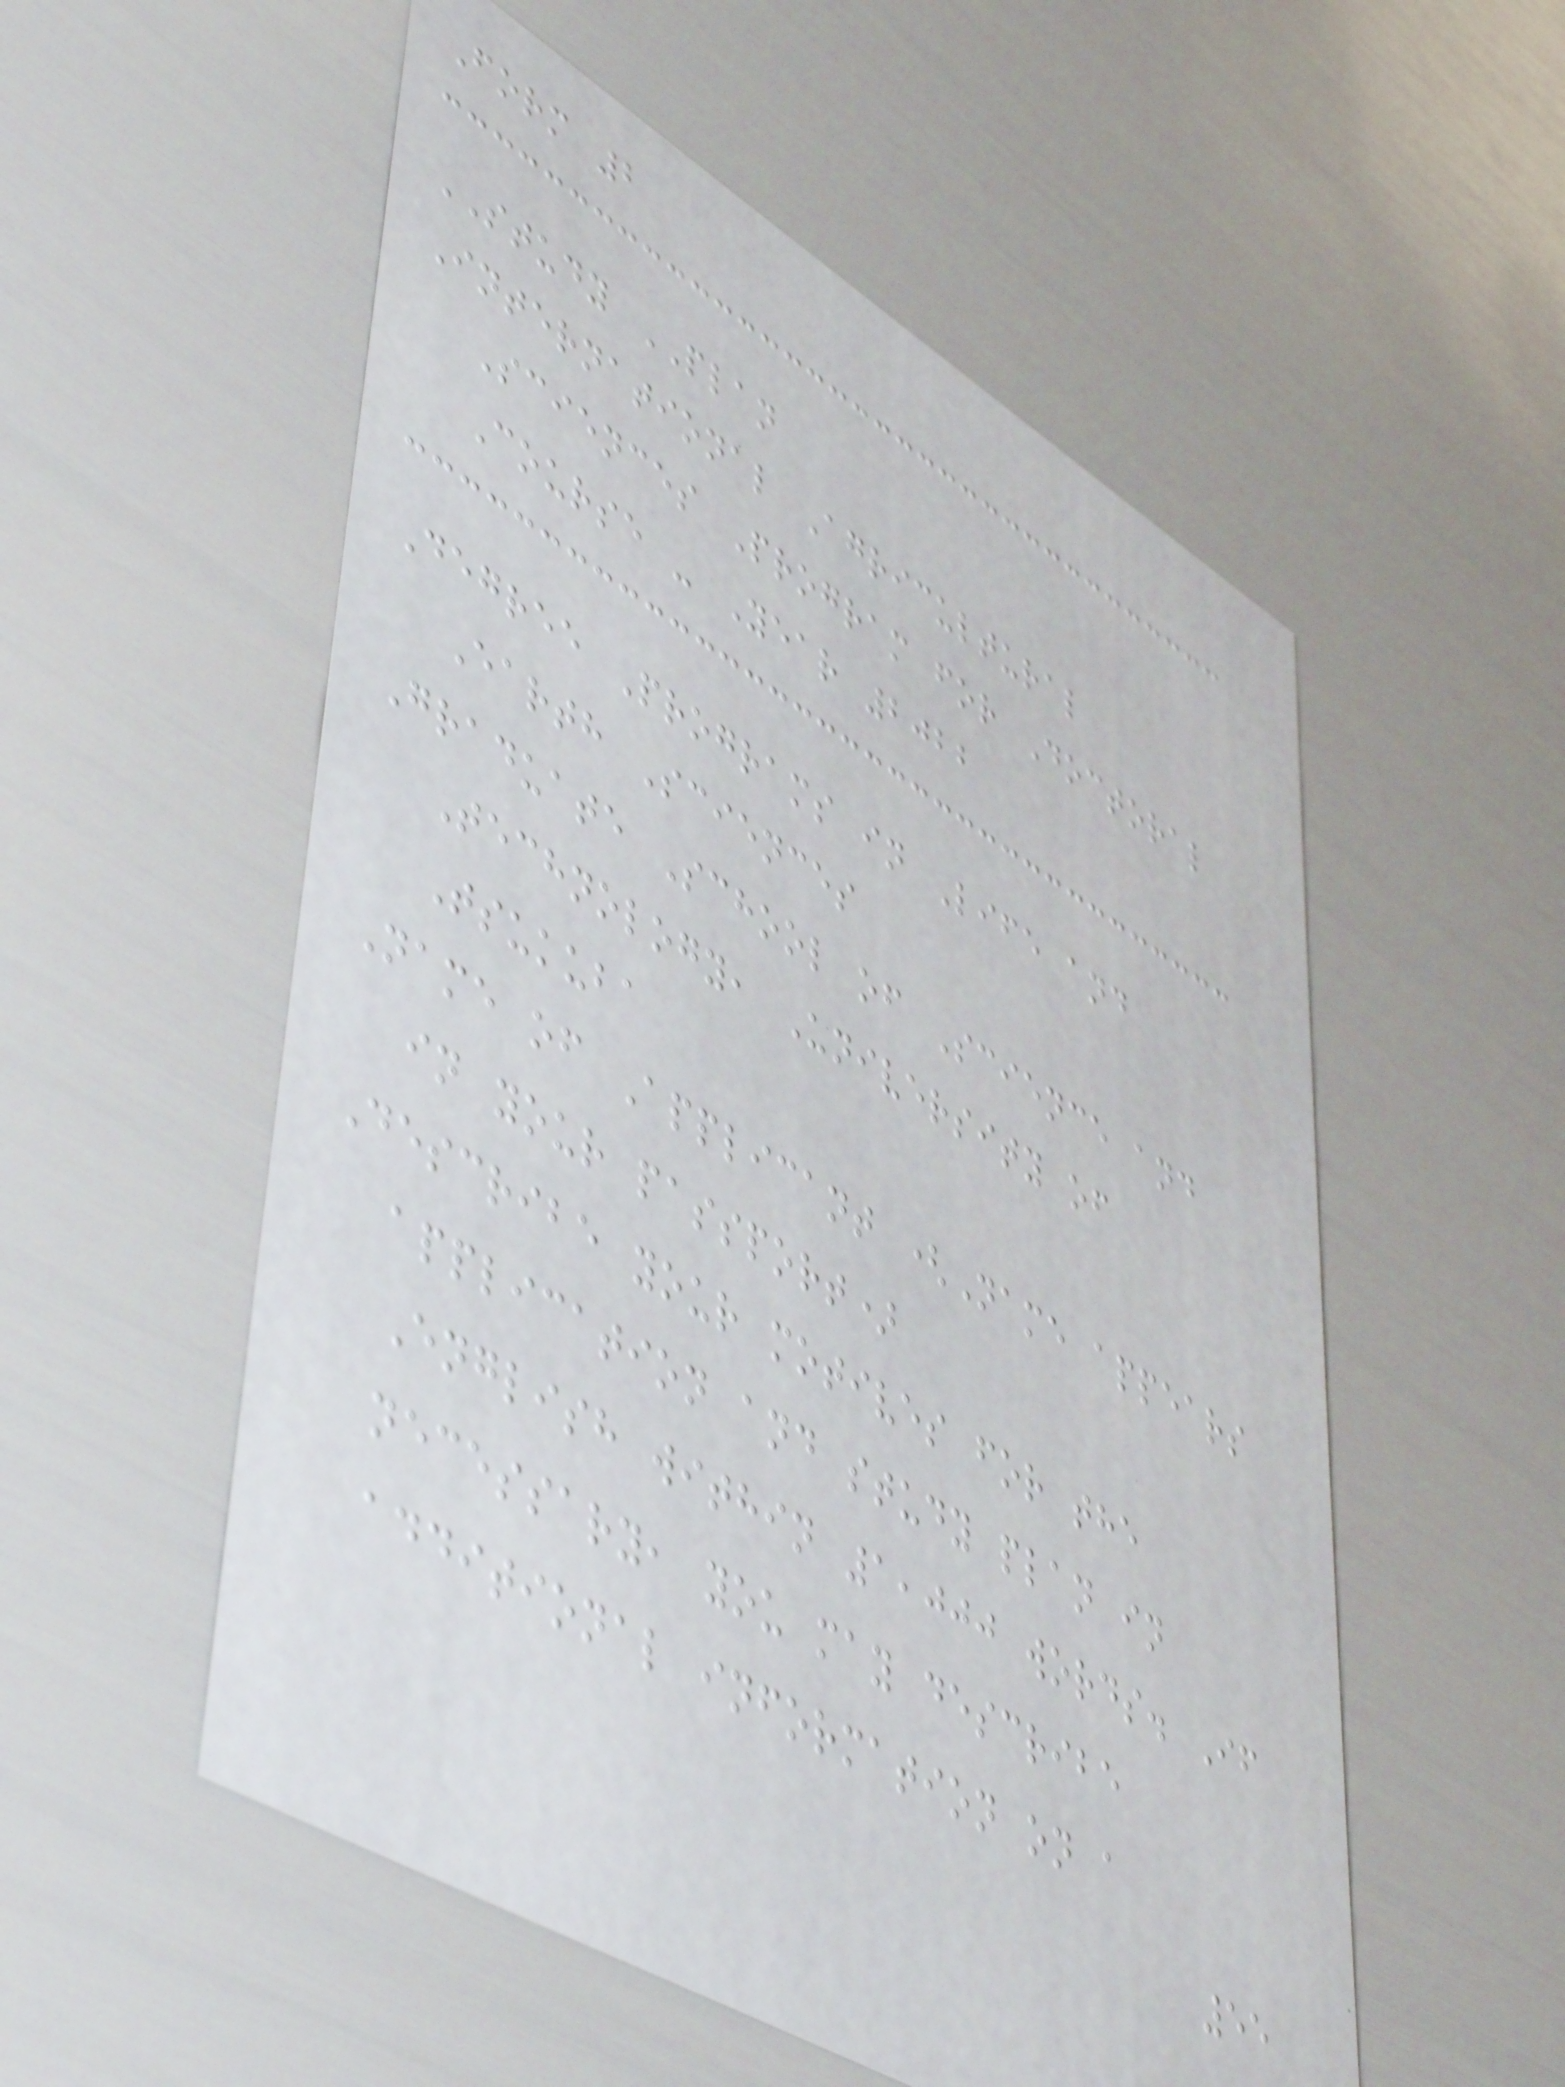Form 2
STUDY PLAN
International Agricultural
Sciences Program for Doctoral
Course - Year 2022
Degree Programs in Life and
Earth Sciences
Graduate School of Science and
Technology, University of
Tsukuba
Name of Applicant (Name appears
in your passport)
Describe your motives for the
application and study plan in
English within 1,000 words. If
necessary, you may describe
additional information on a
55
